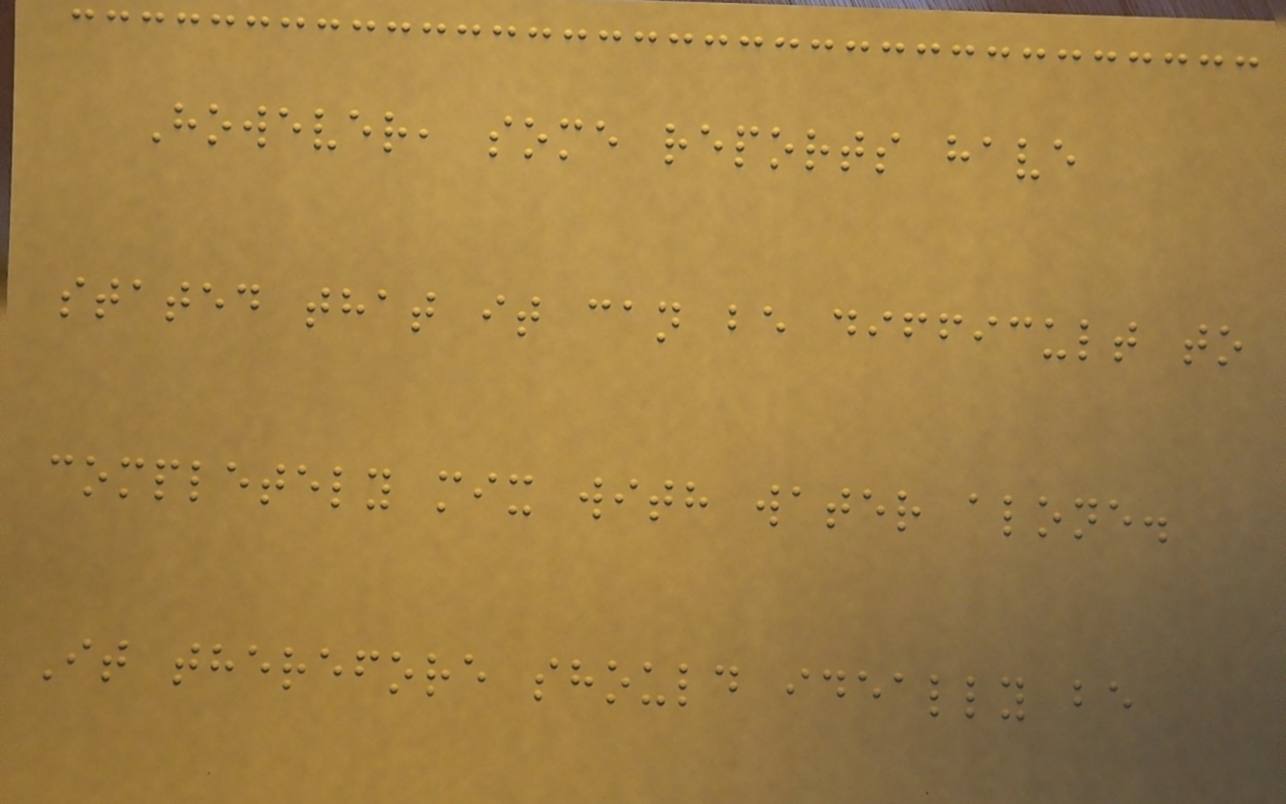However, some reports have
stated that it can be difficult to
completely mix with water alone.
It therefore should ideally be
